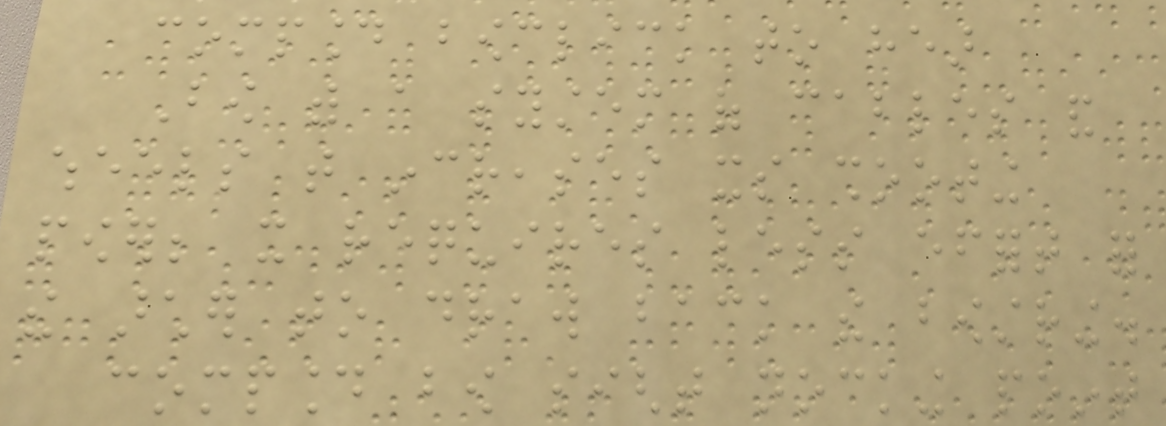compound bowclick to hear
Bow with a system of cables and
wheels that increases its shooting
power; it requires less effort for
the archer to draw back the bowstring.
compound bow sight nocking point
